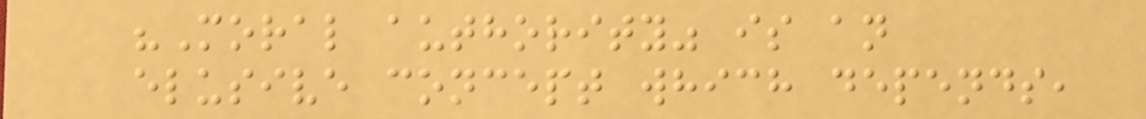"Moral authority" is an
elusive concept which depends,
